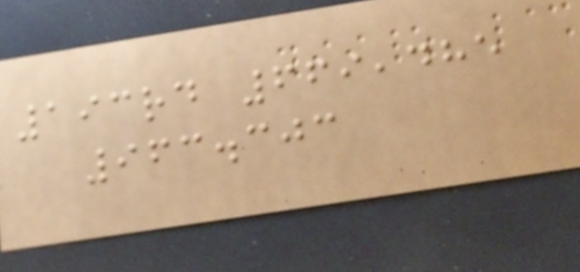193rd 669,485
963.303
